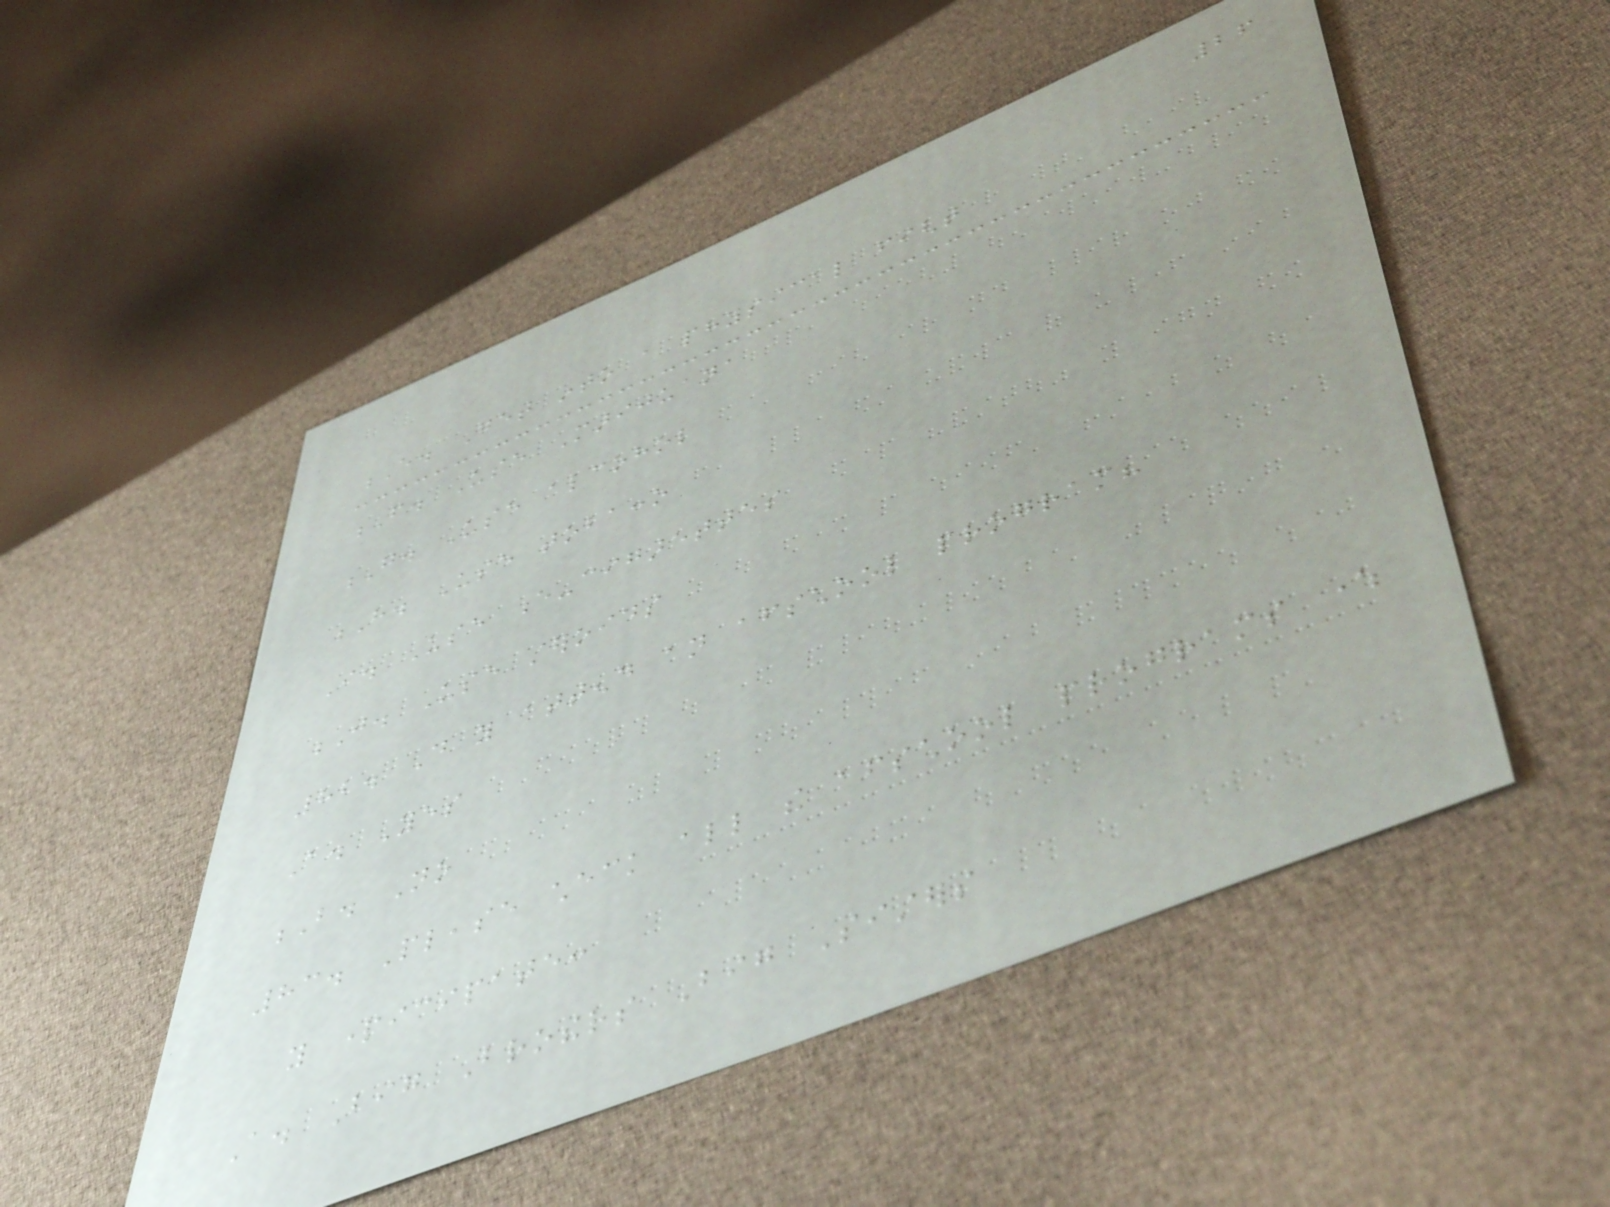26
E. Get into a physical fight
F. Use Marijuana
G. Use alcohol
H. Use tobacco
I. Use e-cigarettes
J. Use steroids
82. Do you attend an afterschool program?
A. Yes
B. No
83. Please check all the afterschool programs where
you participate:
A. Big Brothers Big Sisters
